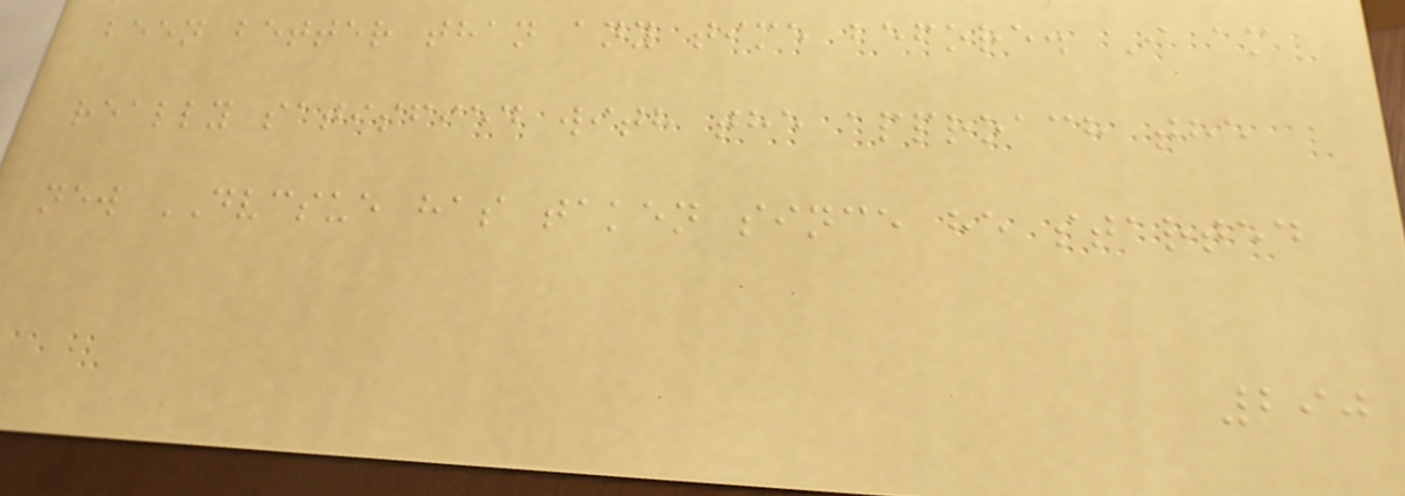been better than any time before. I am
really satisfied with the approach the
new DVCSUE has taken since he started
290
